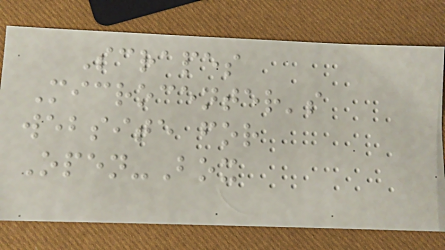Scrapes
Microcenter's
website for
Open-Box
